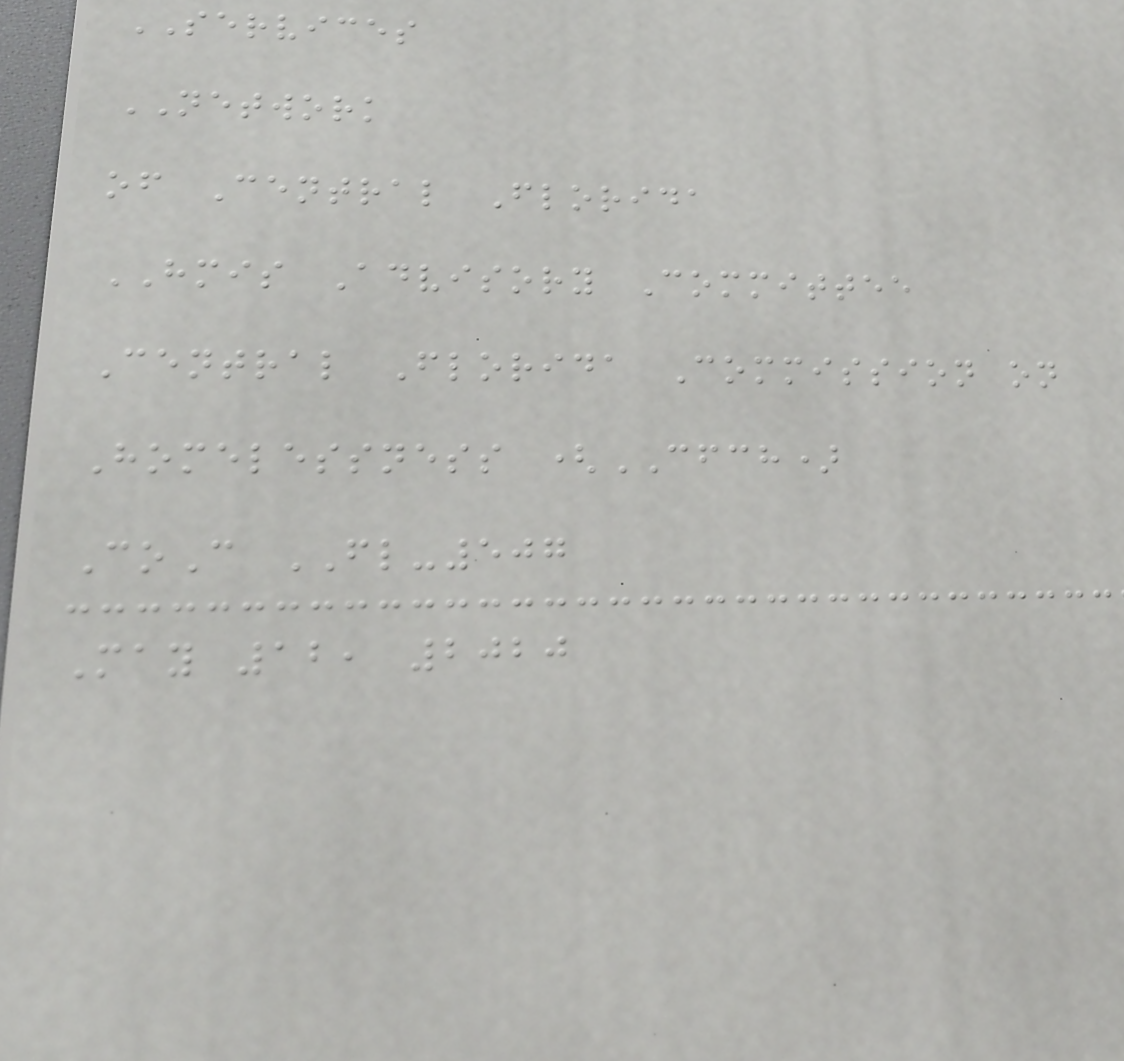SERVICES
NETWORK
of Central Florida
HMIS Advisory Committee
Central Florida Commission on
Homelessness (CFCH)
CoC FL-507
May 12, 2020
